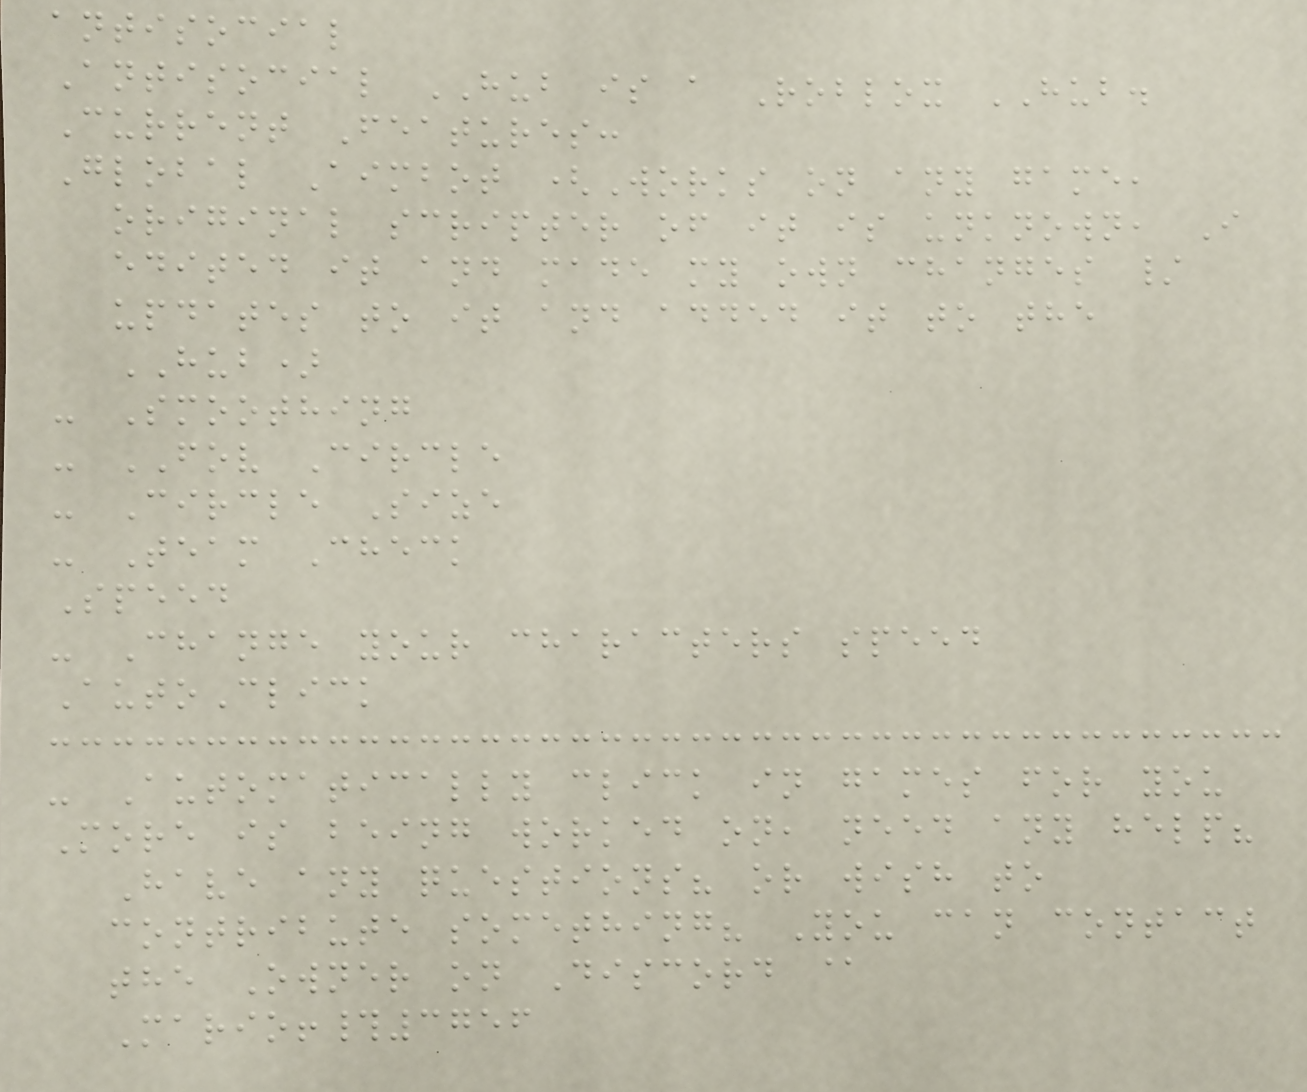antisocial
Antisocial HUB is a Roblox HUB.
Current Features:
Global Aimbot (Works on any game,
original scripter of it is unknown, I
edited it and made my own changes /
updates to it and added it to the
HUB)
- Smoothing
- FOV Circle
- Circle Size
- Team Check
Speed
- Change your characters speed
AutoClick
- Automatically click in games for you
More is being worked on, need any help?
Have any questions? or wish to
contribute something? You can contact
the Owner on Discord @
Mario!#3756
